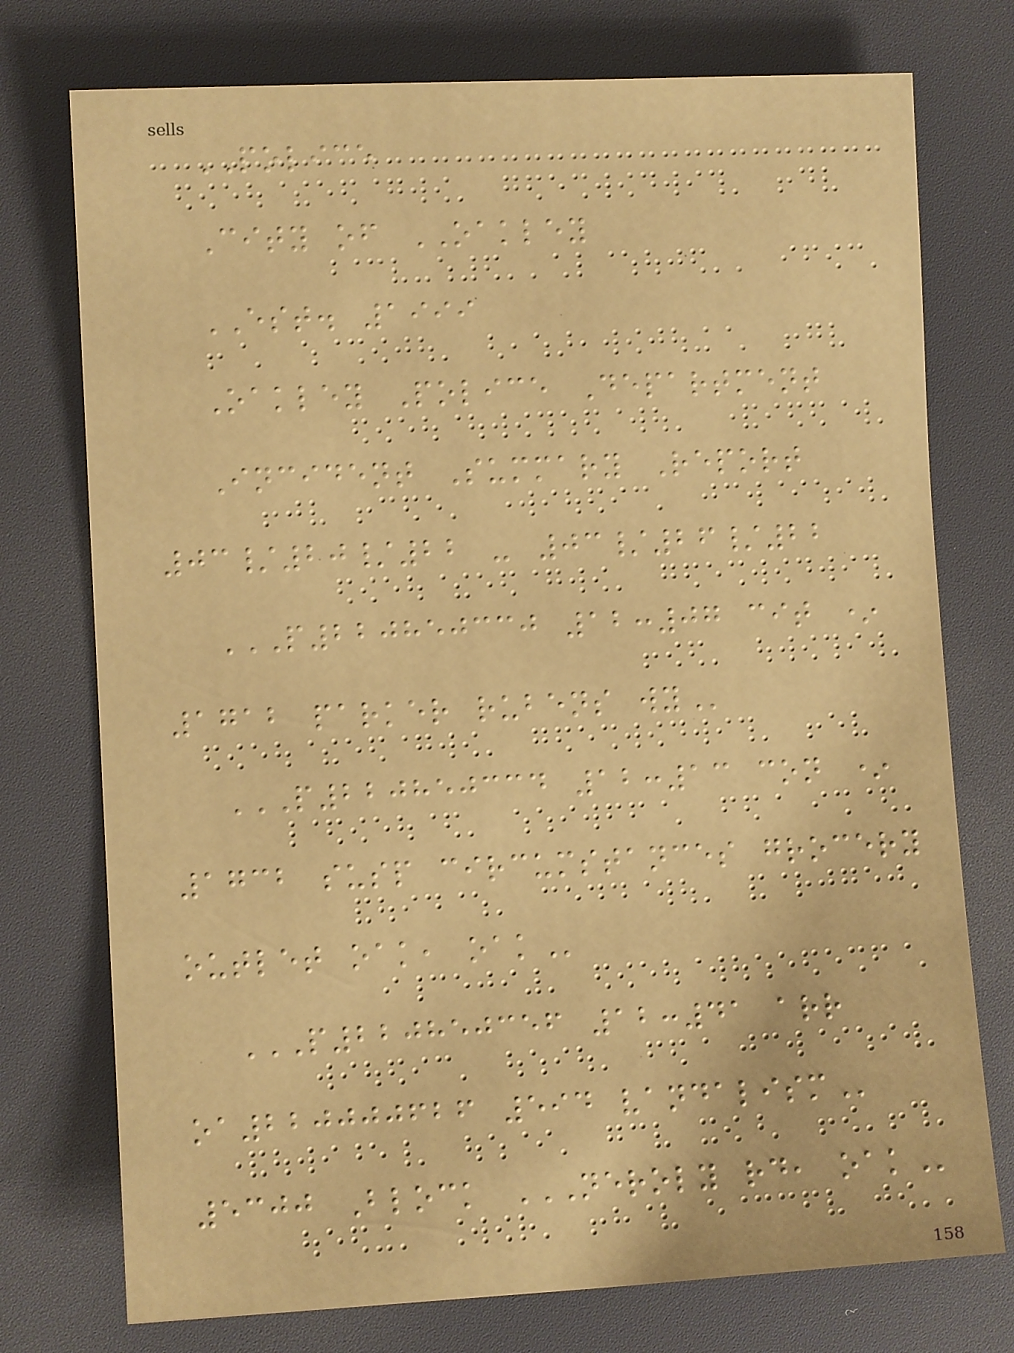POLICE
City of OAKLEY
EST. 1999
Oakley Police Department
Incident Summary Report
03/20/22 - 03/26/22
P220850330 12:07 CIT *
1712 PARKER RUBENS WY
P220850334 12:13 CON *
1732 SUSP CIRCUMSTANCES GROCERY
OUTLET OAK, OAK
P220850356 12:41 ARR
OA220000626 594 VANDALISM
5300 Block NEROLY RD, OAK
